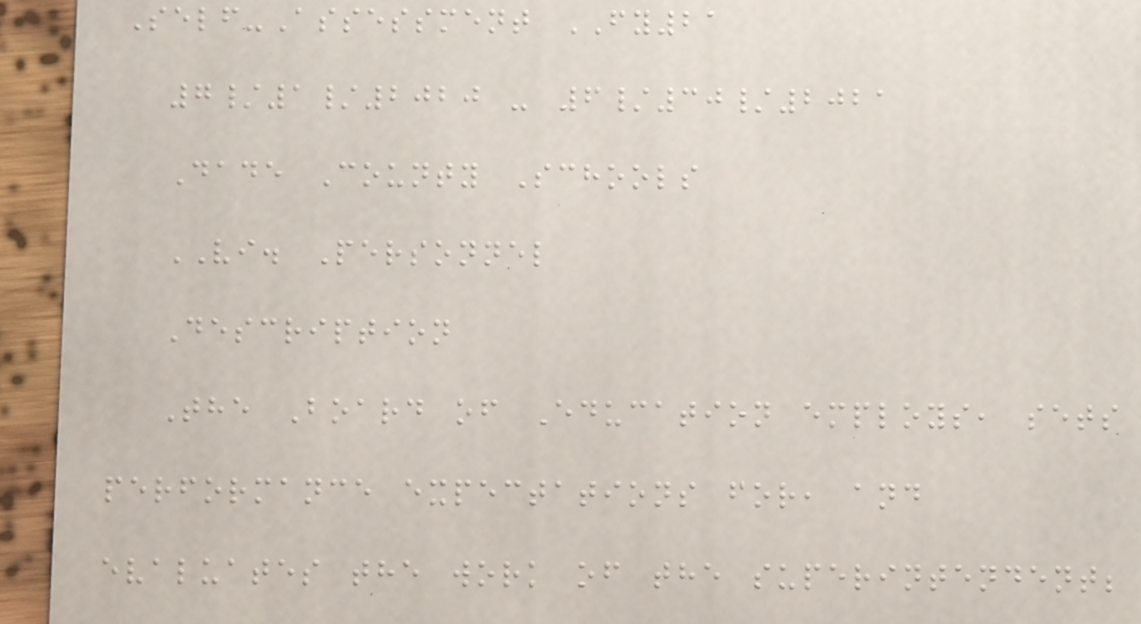Self-Assessment FY21
7/1/2020 - 6/30/2021
Dade County Schools
VI. Personnel
Description
The Board of Education employs, sets
performance expectations for, and
evaluates the work of the superintendent;
